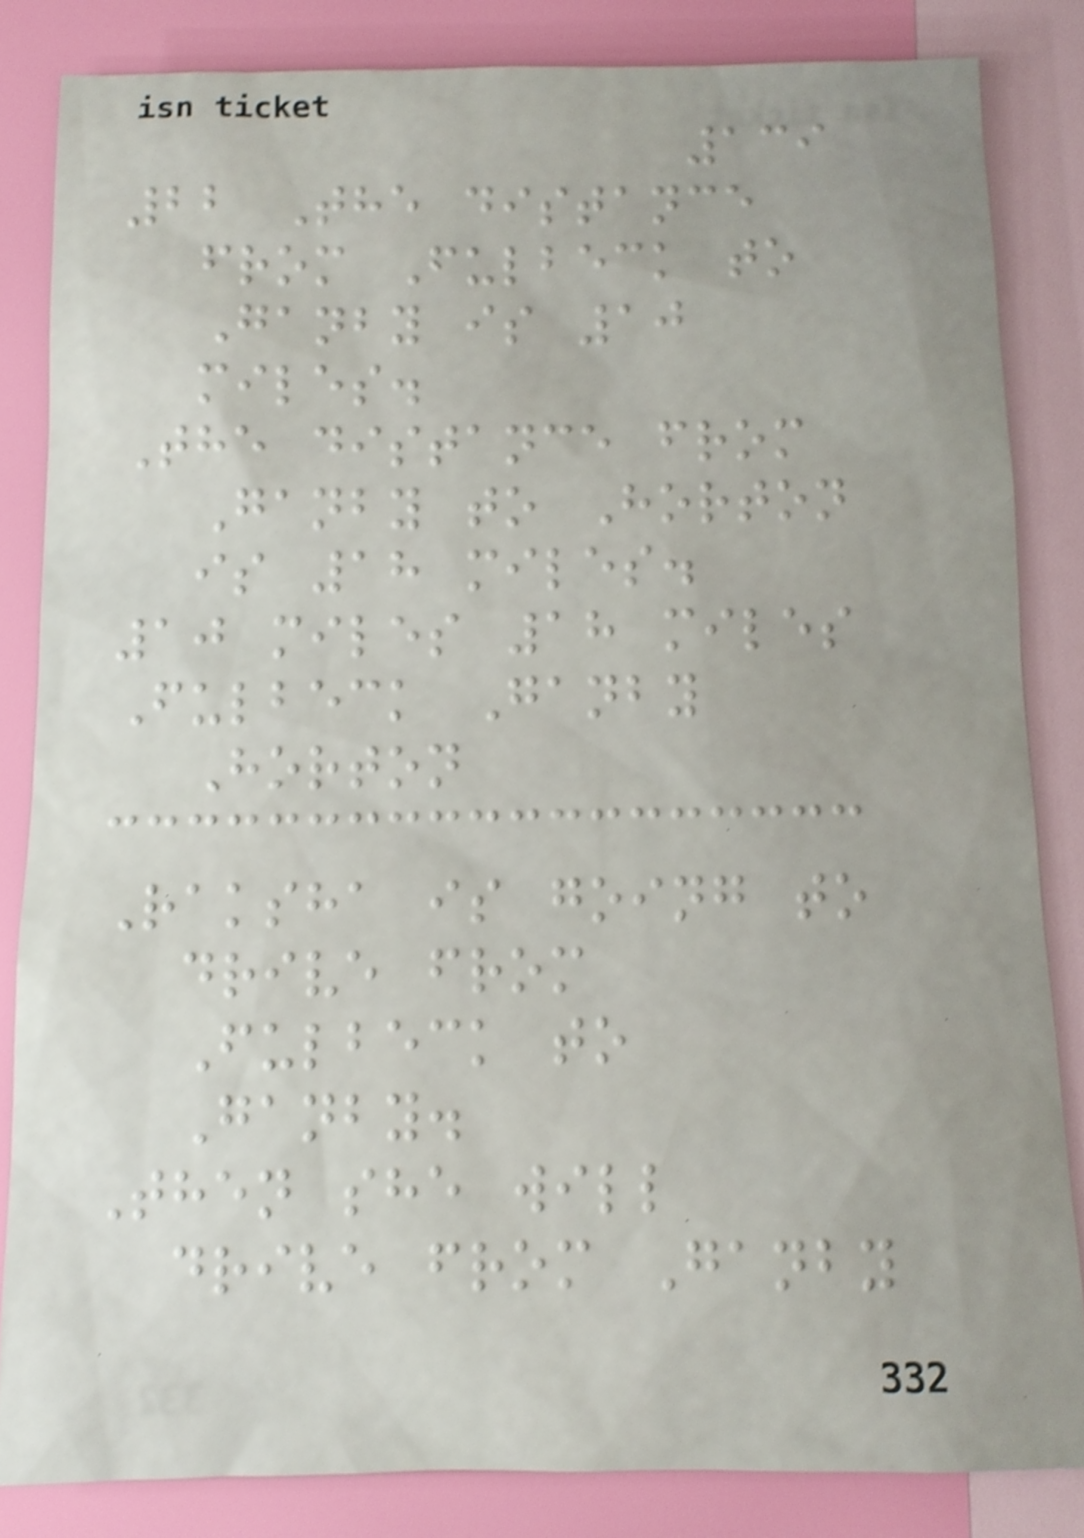139
22 The distance
from Fulbeck to
Ganby is 10
miles.
The distance from
Ganby to Horton
is 18 miles.
10 miles 18 miles
Fulbeck Ganby
Horton
Raksha is going to
drive from
Fulbeck to
Ganby.
Then she will
drive from Ganby
